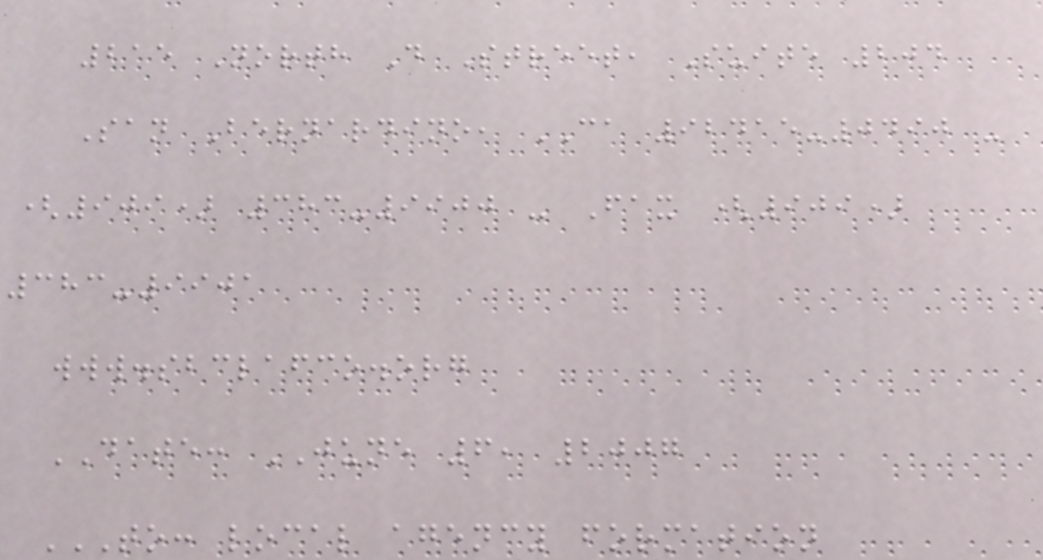215 North D Street, Suite 204
San Bernardino, CA 92415-0490 -
(909) 383-9900 - Fax (909)
383-9901
www.sbclafco.org
DATE: JUNE 6, 2007
TO: LOCAL AGENCY FORMATION
